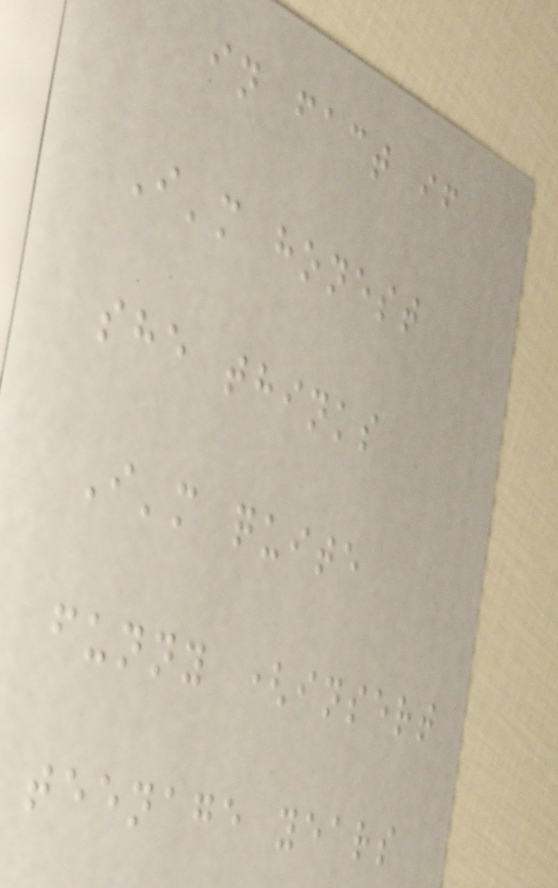in fact if
I'm honest
she thinks
I'm quite
funny (insert
teenage years
